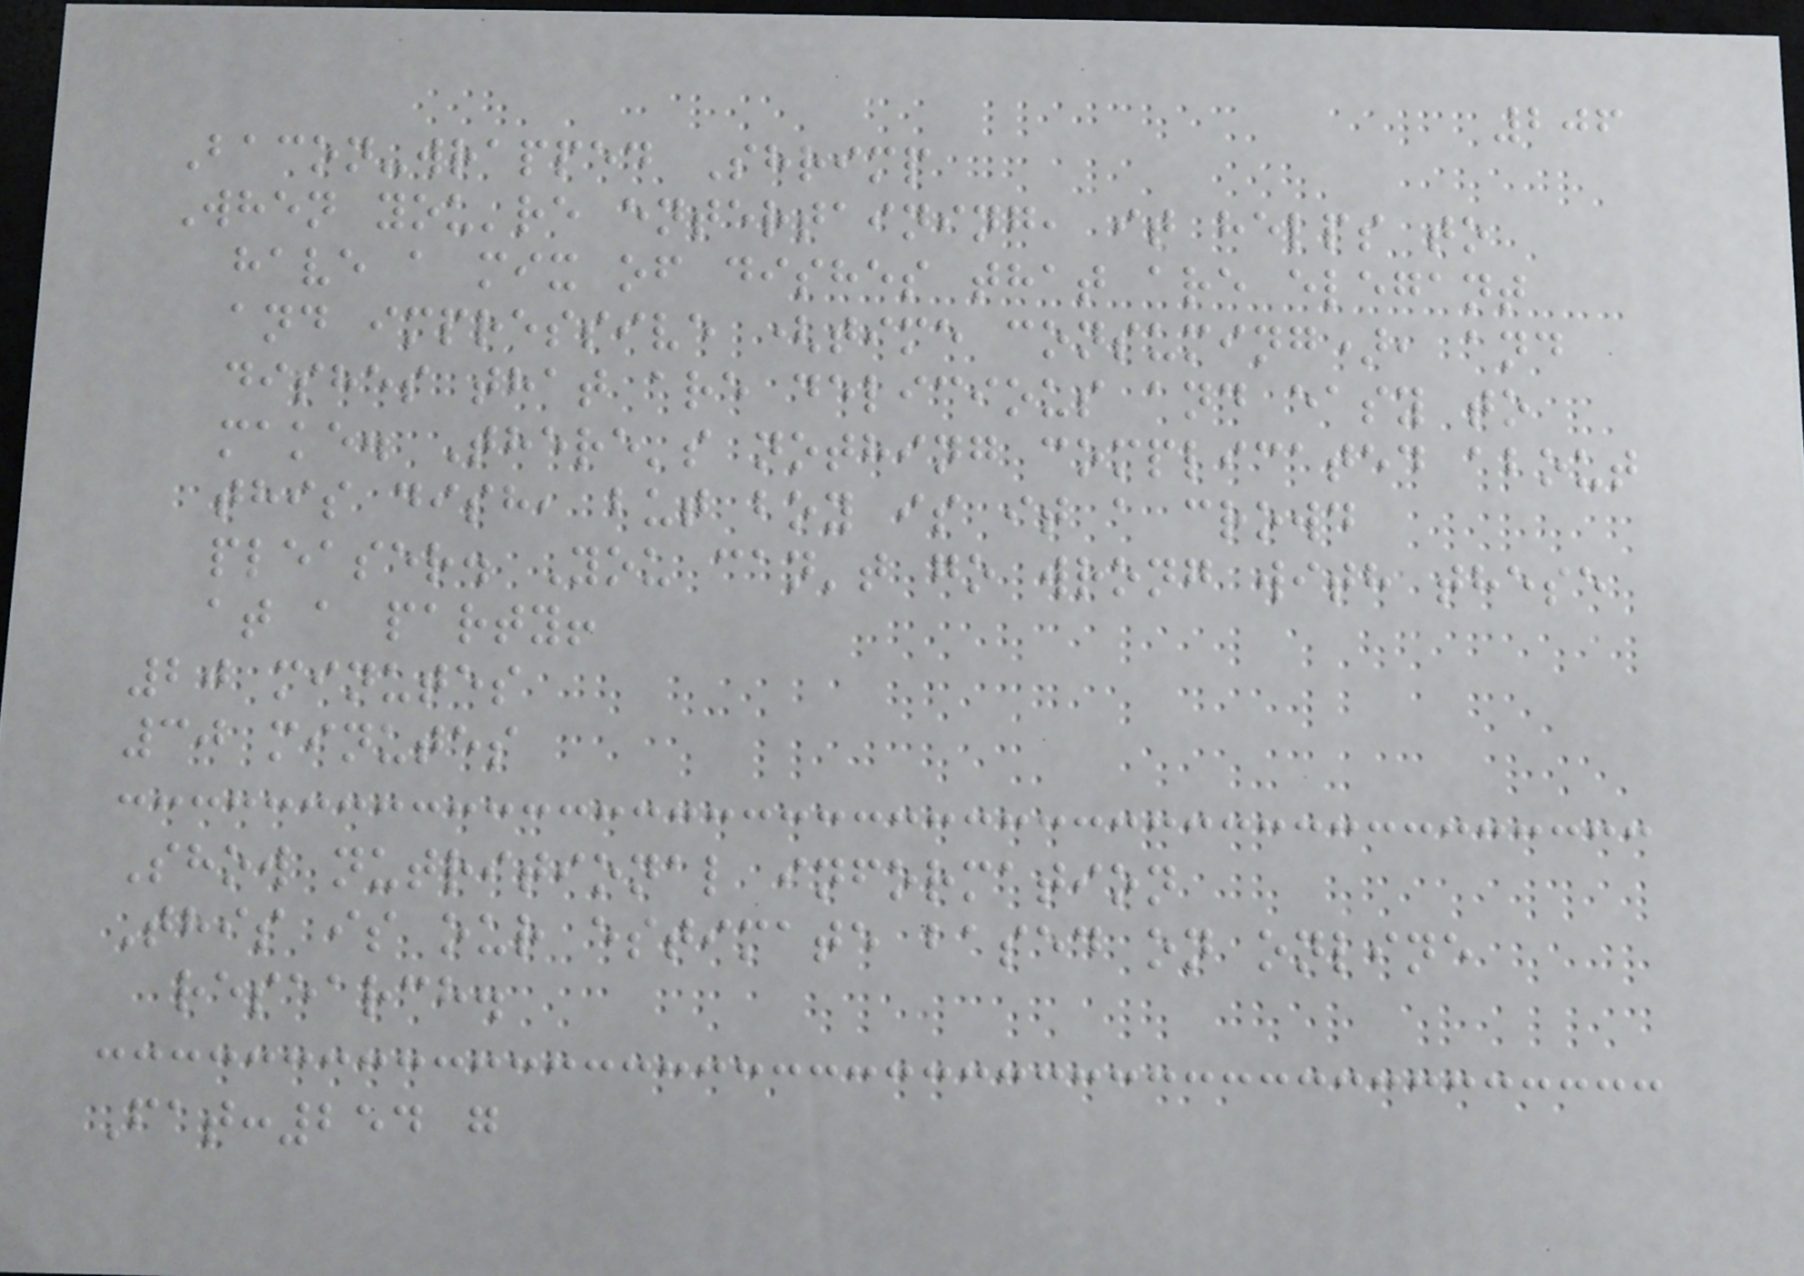206
Bacon-wrapped Shrimp
When you're entertaining, it helps to
have a mix of dishes that are elegant
and impressive (time consuming), and
dishes that are delicious and easy to
make. There's nothing complicated about
this dish, but boy is it a crowd
pleaser. You can't go wrong with these
at a party!
20 minutes
30 minutes
Show nutritional information
This is our estimate based on online
research.
Fat:254 g
